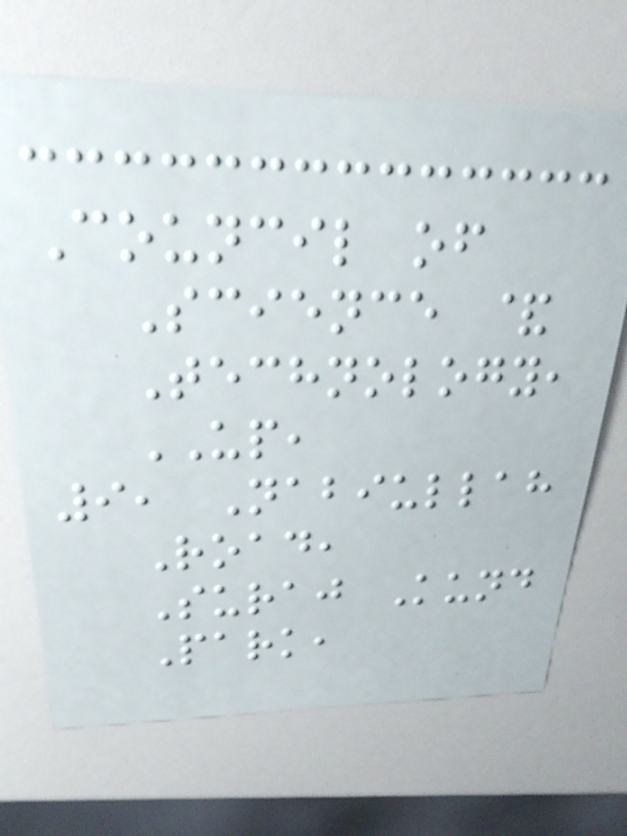Council of
Science &
Technology,
UP,
9, Nabiullah
Road,
Suraj Kund
Park,
